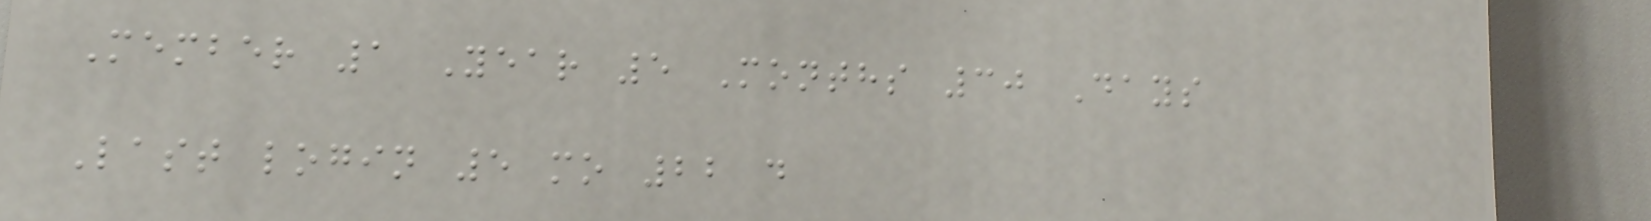Member 1 Year 5 Months 30 Days
Last login 5 mo 22 d
